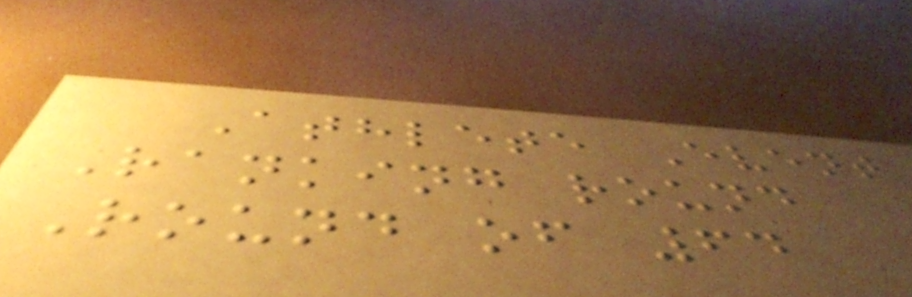Athlete Event
Ranking round
Round of 64
